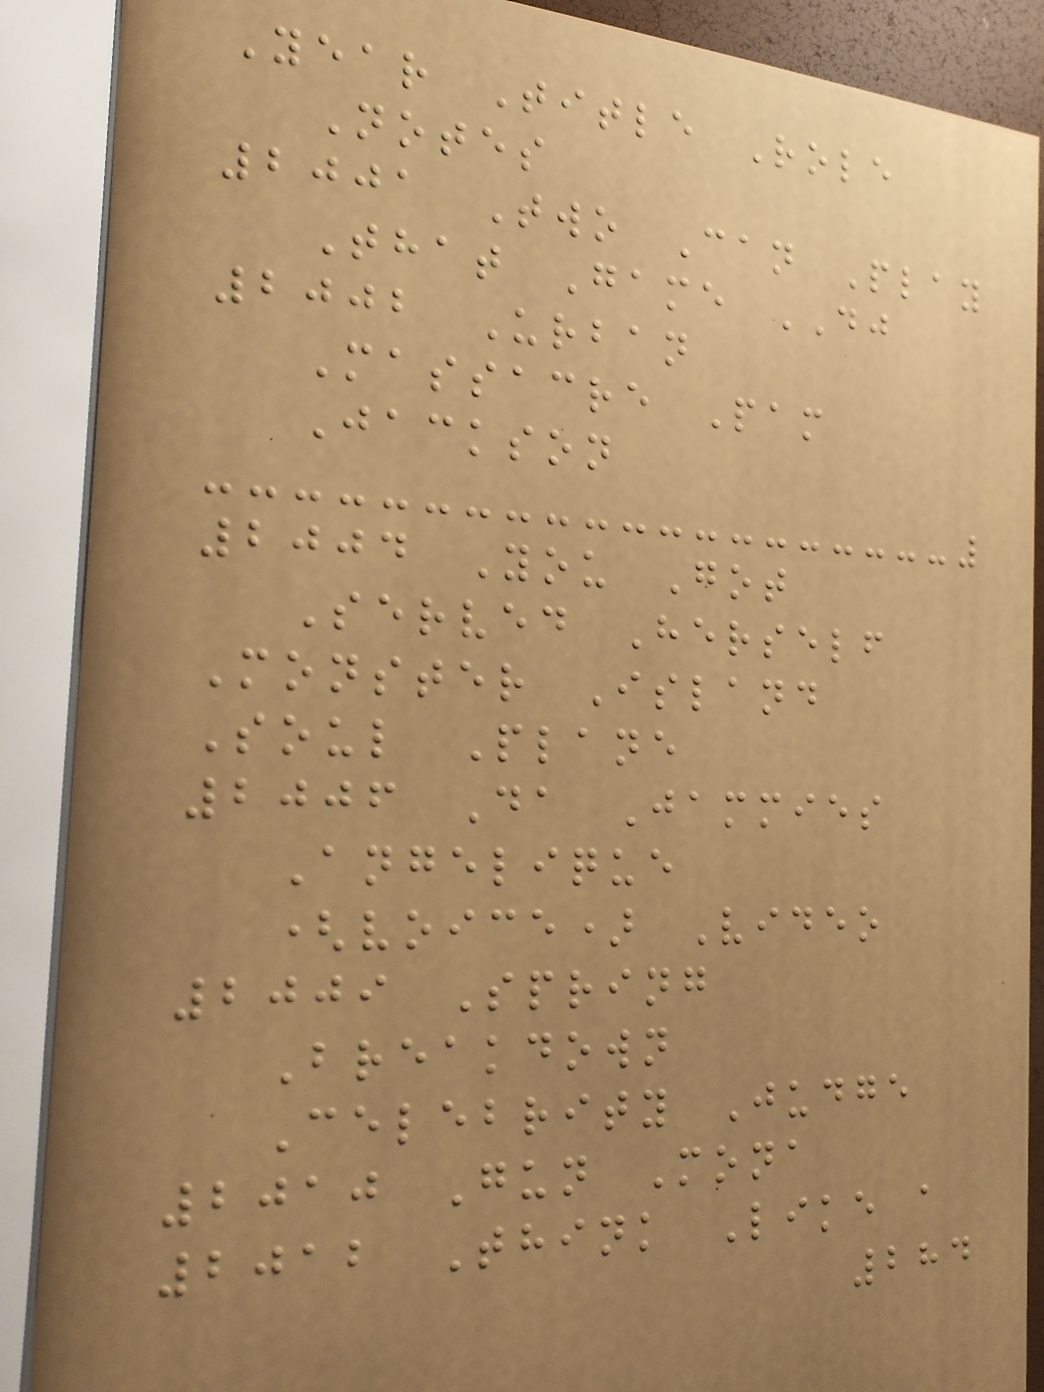Year Title Role
Notes
2001 Two Can Play
That Game DJ
2002 Urban
Massacre Pam
Jackson
2004 You Got
Served Herself
Monster Island
Soul Plane
2006 Da Jammies
Angelique
(voice) Video
2009 Spring
Breakdown
Celebrity Judge
2010 Gun Mona
2012 Think Like a
284
